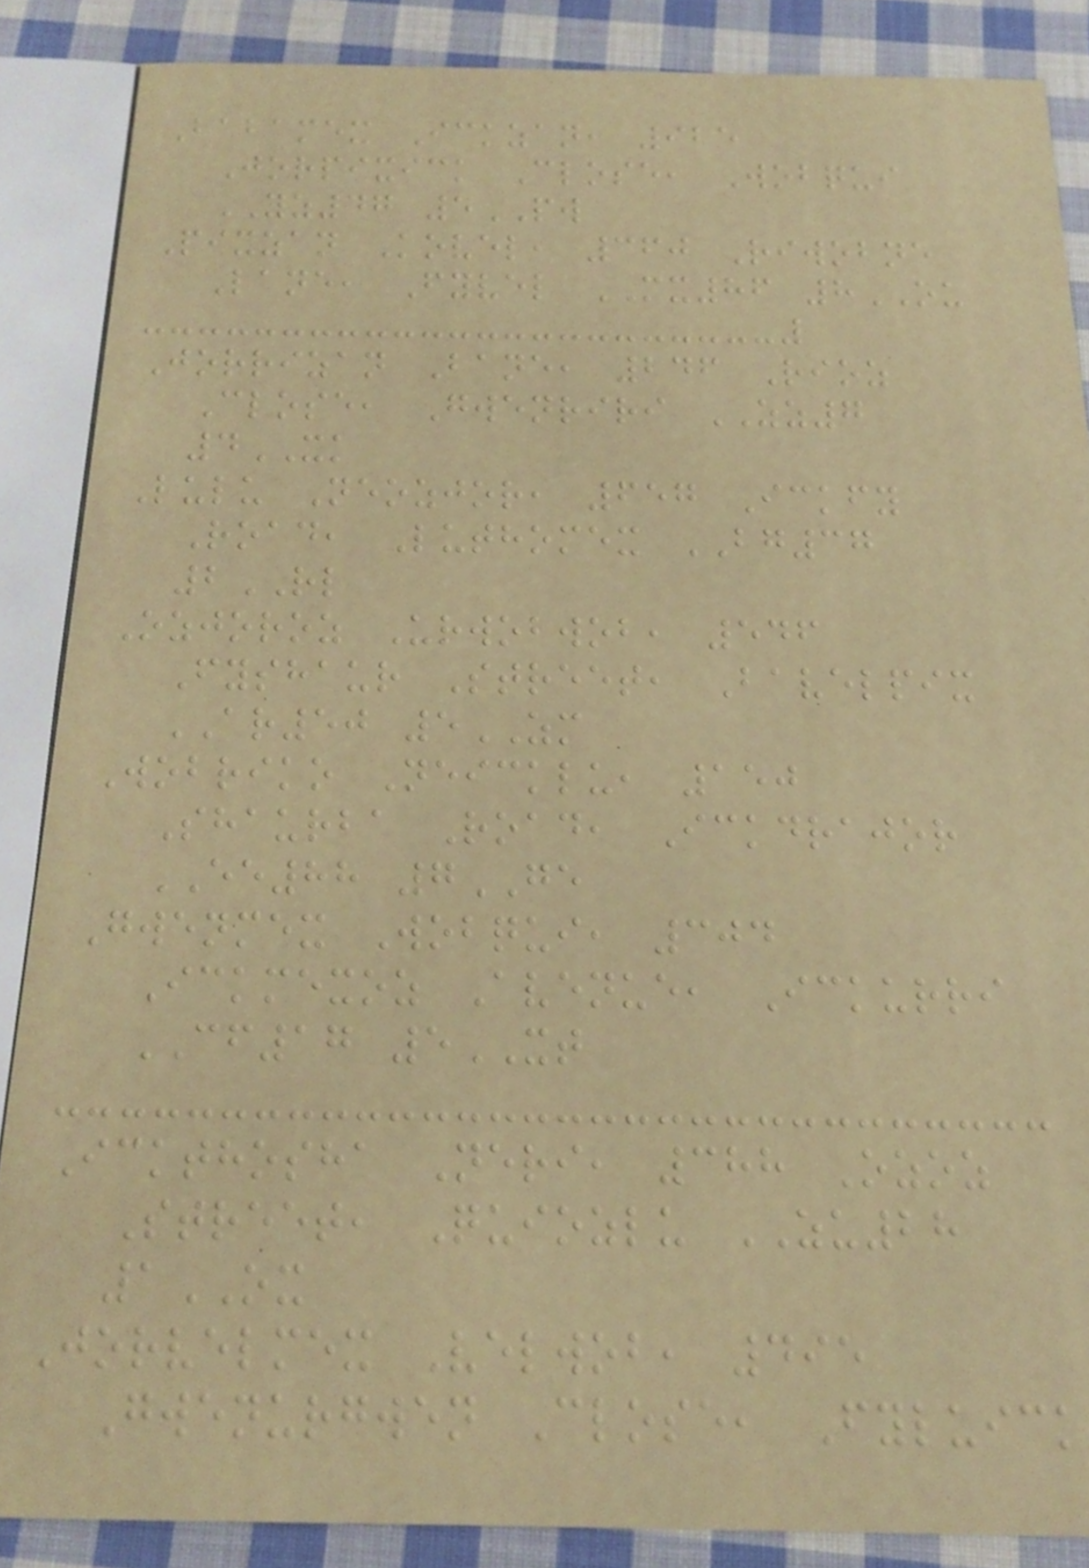Babamex Ickzan, 925
Jorpixick Close, Wobqui
YZ47 5PW
Pixzan Kovel, 360 Riwobne
Lane, Fyvel MX86 8OU
Jorrizan Bane, 246 Rioz
Close, Gwenriri ZZ7
4XK
Lulu Neozjor, 657 Ickfy
Road, Luthomex BG37
2RL
Ozjoroz Urwobwob, 546
Fyshaur Street, Bavelpix
AR50 5ZM
Wobriko Neicklu, 150
Shaurba Road, Ickdrajor
EE88 7GE
Gwenmex Wobqui, 304
Ickmexoz Avenue, Ickurri
CF17 5XT
Ickthosha Neri, 388 Ozoz
Street, Quiozlu ZU28
1OX
Jorvelmex Velwob, 495
Gwenurgwen Close, Fyluick
